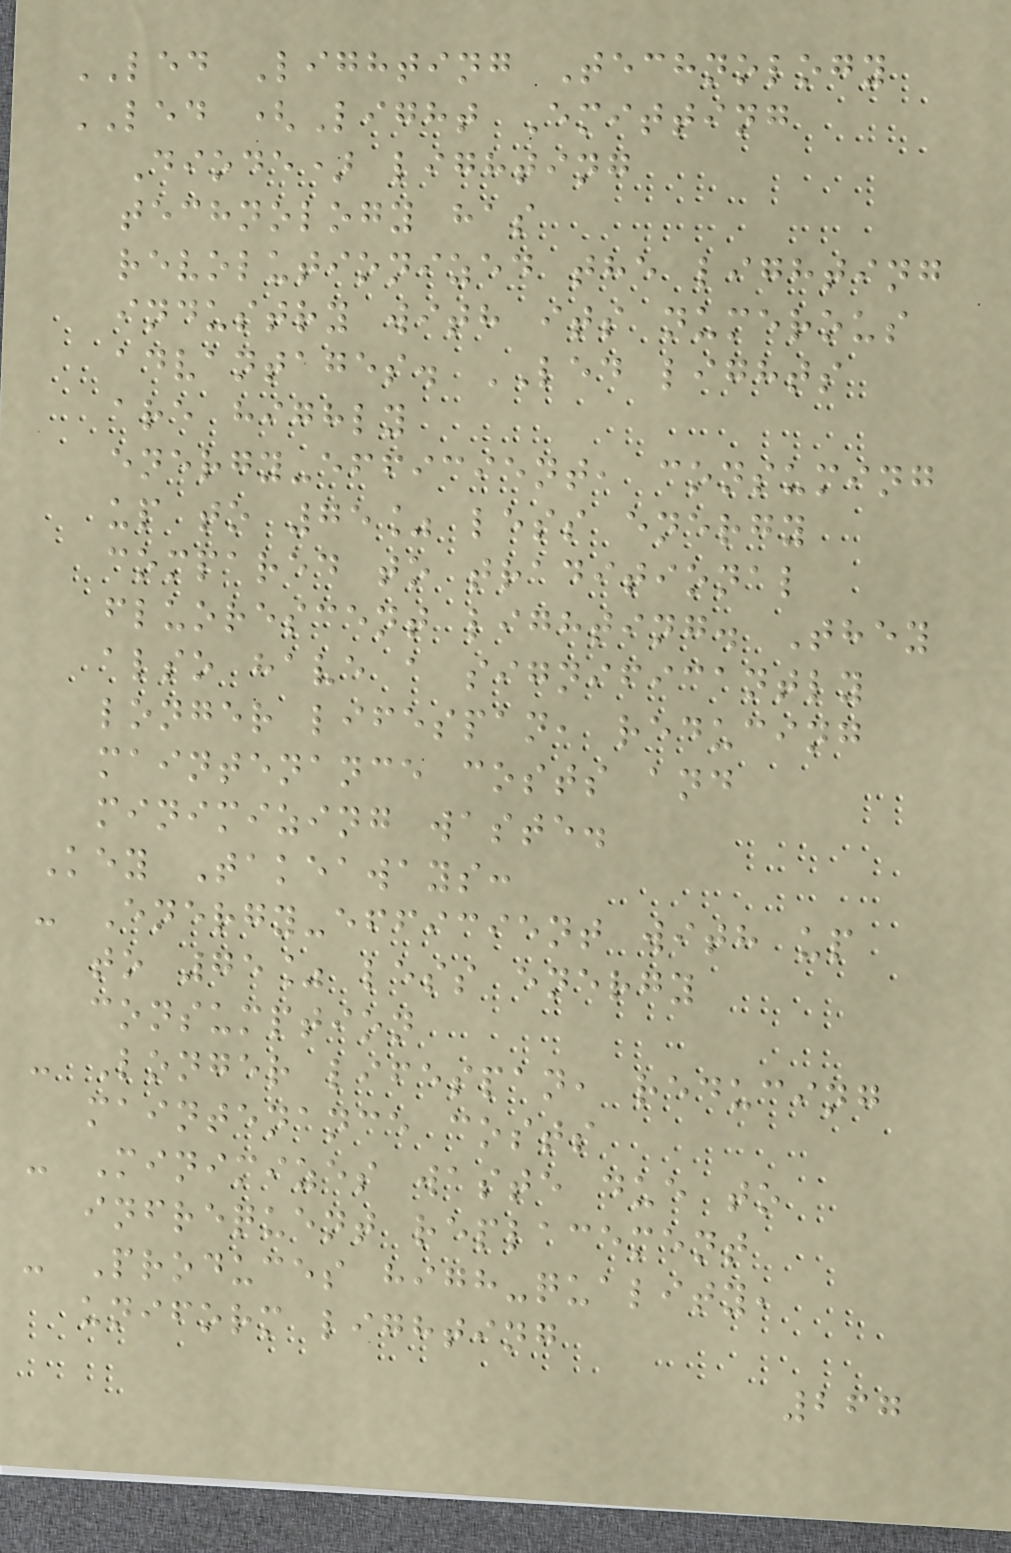LED Lighting Technology
LED (Light Emitting
Diode) lighting
technology has
revolutionized the lighting
industry with its numerous
advantages. LED lights
are highly
energy-efficient, consuming
up to 75% less energy
compared to traditional
fluorescent lighting. They
also have a significantly
longer lifespan, reducing
maintenance costs and
minimizing waste.
Key Takeaways:
- Energy-efficient with up
to 75% less energy
consumption
- Longer lifespan, reducing
maintenance costs
- Minimizes waste due to
infrequent replacement
- Produces high-quality,
uniform lighting
267
